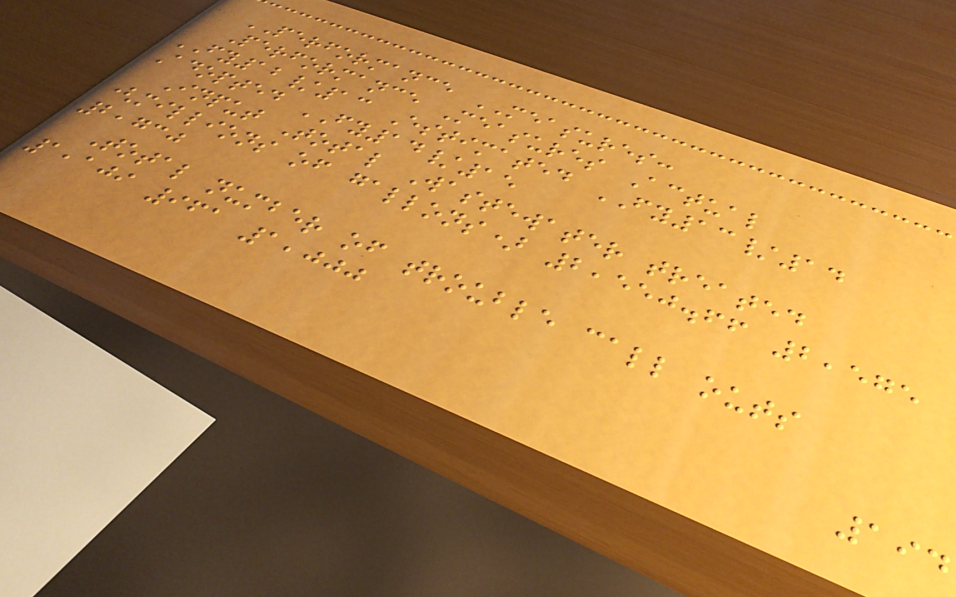PERFORMANCE MEASURES:
Performance Measures Actual
FY12/13 Estimated FY13/14
Adopted FY14/15
Input Total Wastewater treated
(millions of gallons) 2,550.66 2,575
2,730
Total number of trouble call outs
1,109 961 1,000
194
